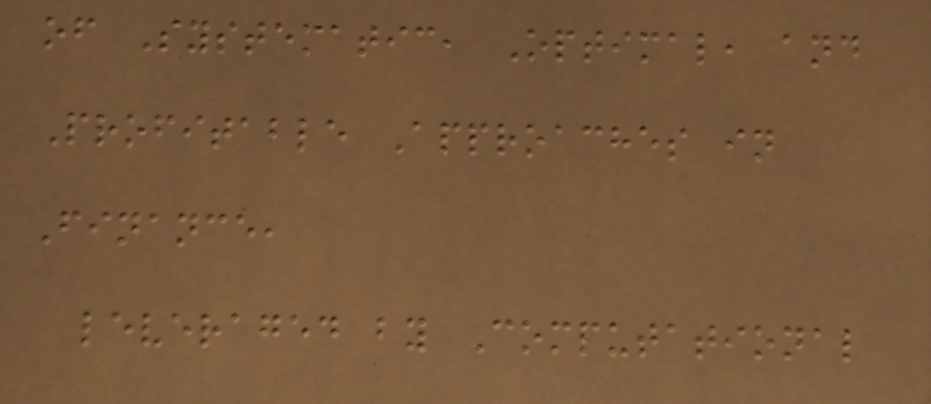of Systematic, Optimal, and
Profitable Approaches in
Finance,
leveraged by Computational
